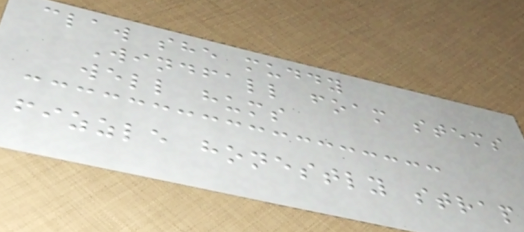claw she muddy
Windfall foam stems
well hums
fizzle honestly strap
